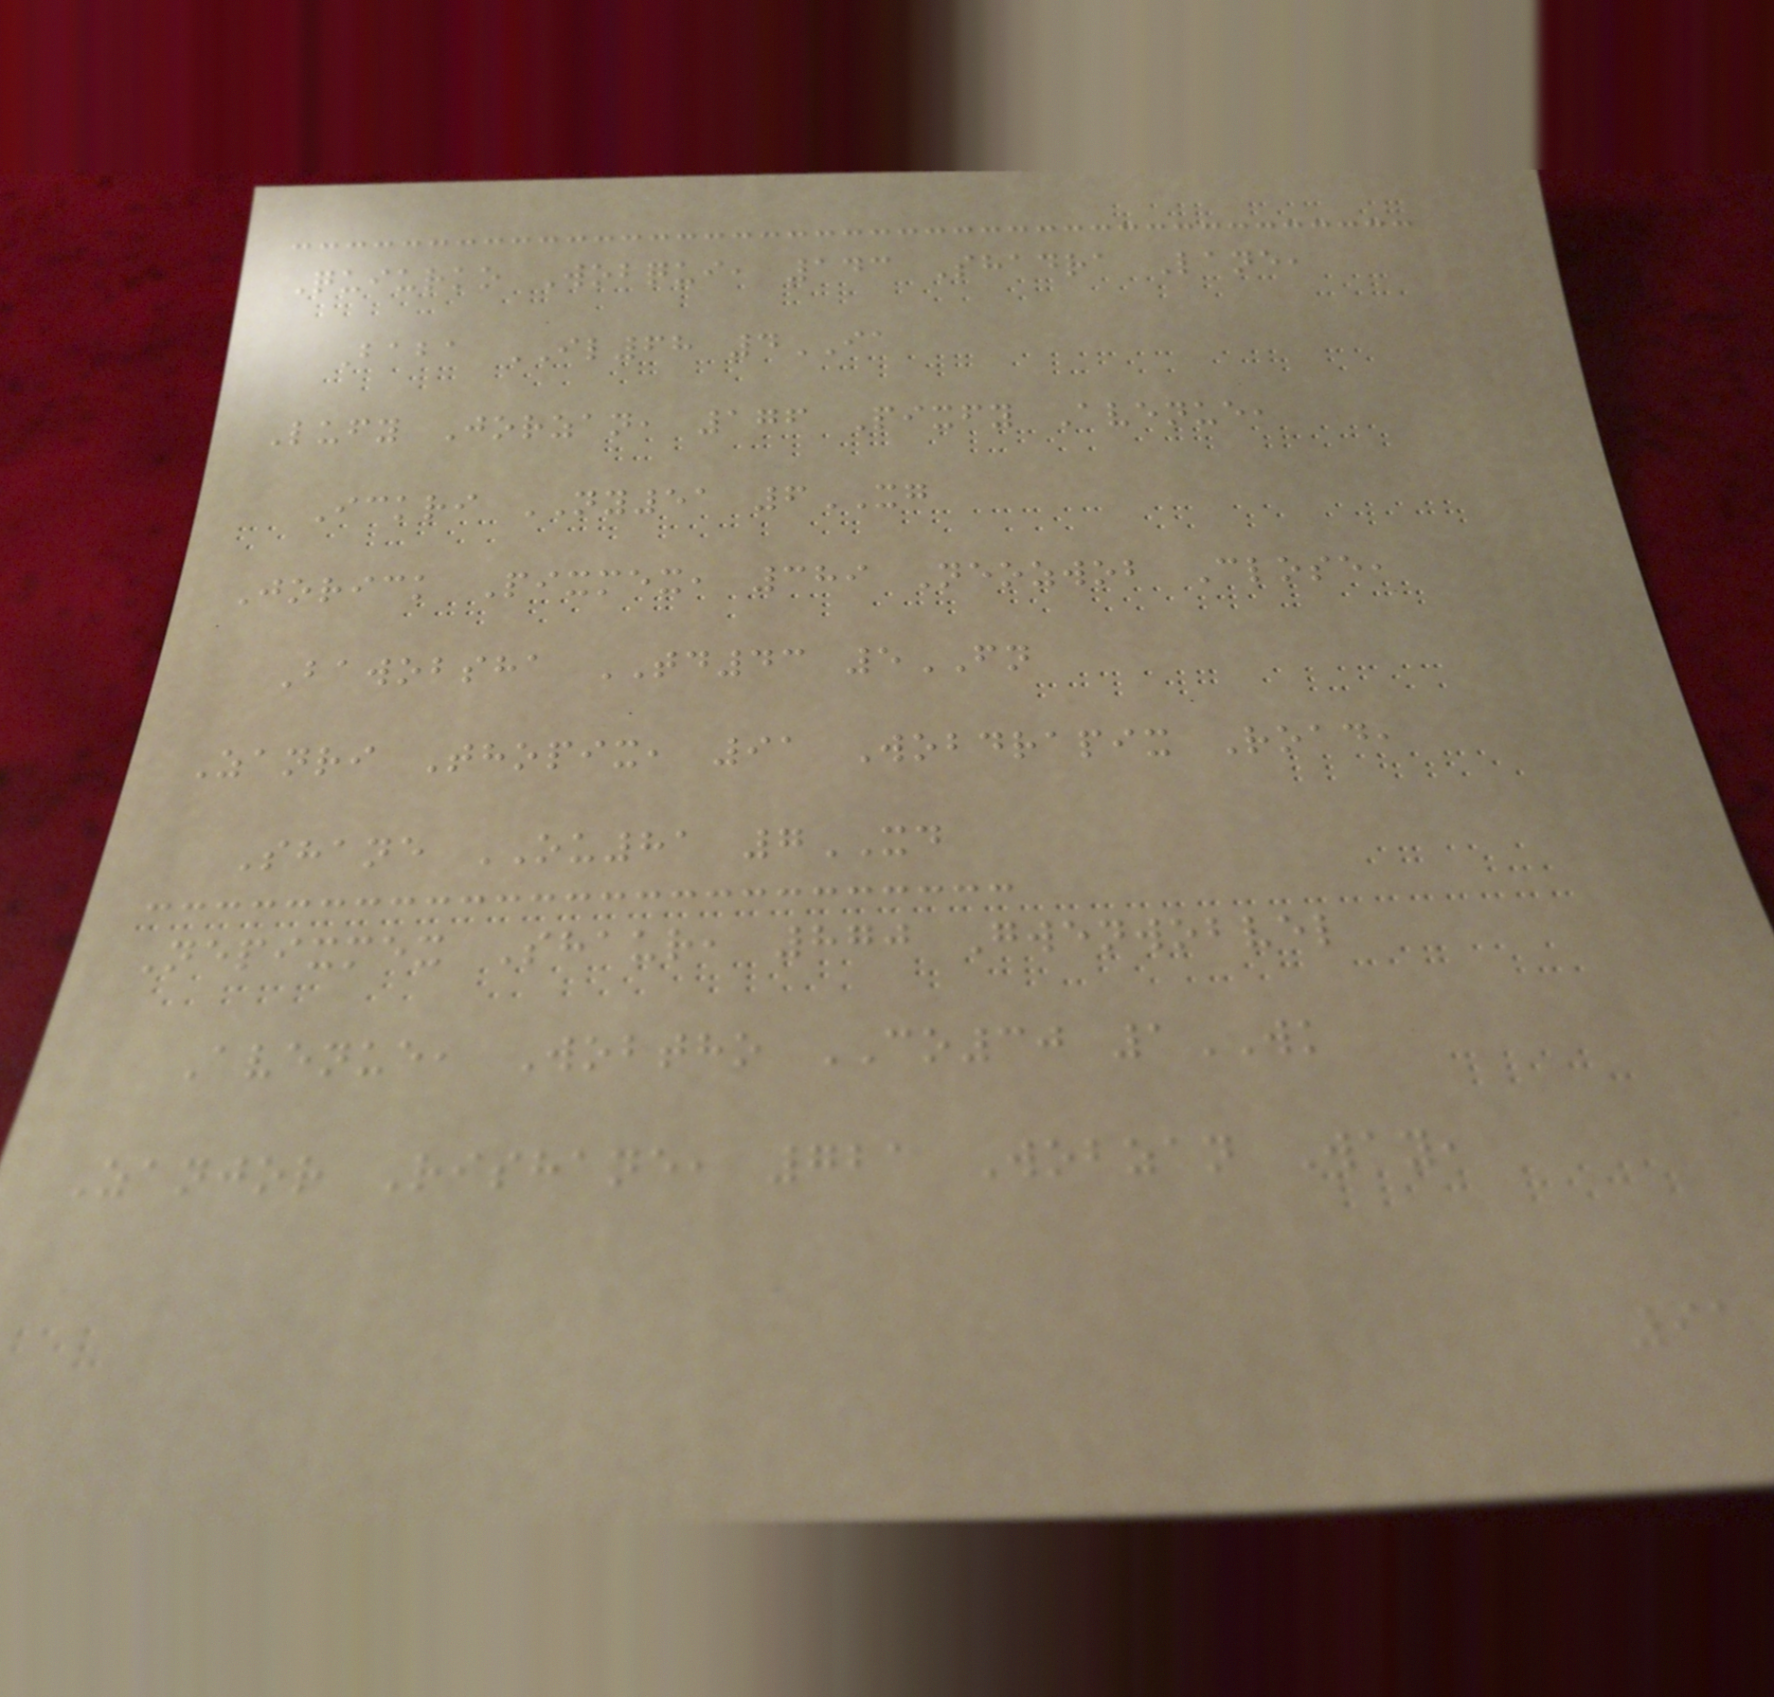Quiurko Wobqui, 143 Shadra Lane,
Baba IL68 4IA
Lufy Jorzan, 176 Pixfy Avenue,
Ickri NY51 6XG
Jorick Pixmex, 389 Neozwob Close,
Bawobsha TD43 5FN
Zanri Thopix, 91 Wobdrapix Road,
Shane OU81 7XD
Nepixmex Shaur, 870 Gwenwobvel
Avenue, Wobtho CO30 1WK
Zanjor Rishane, 721 Wobzan Way,
91
